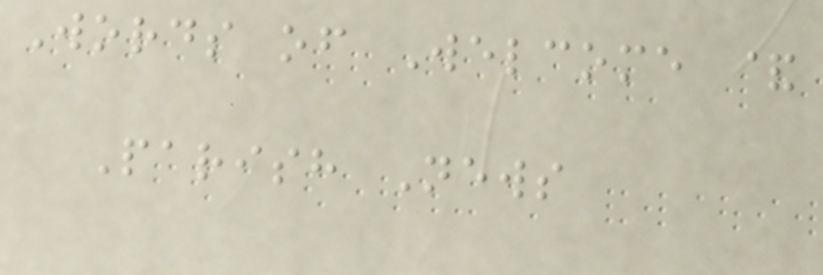Words of Welcome &
Parish News
